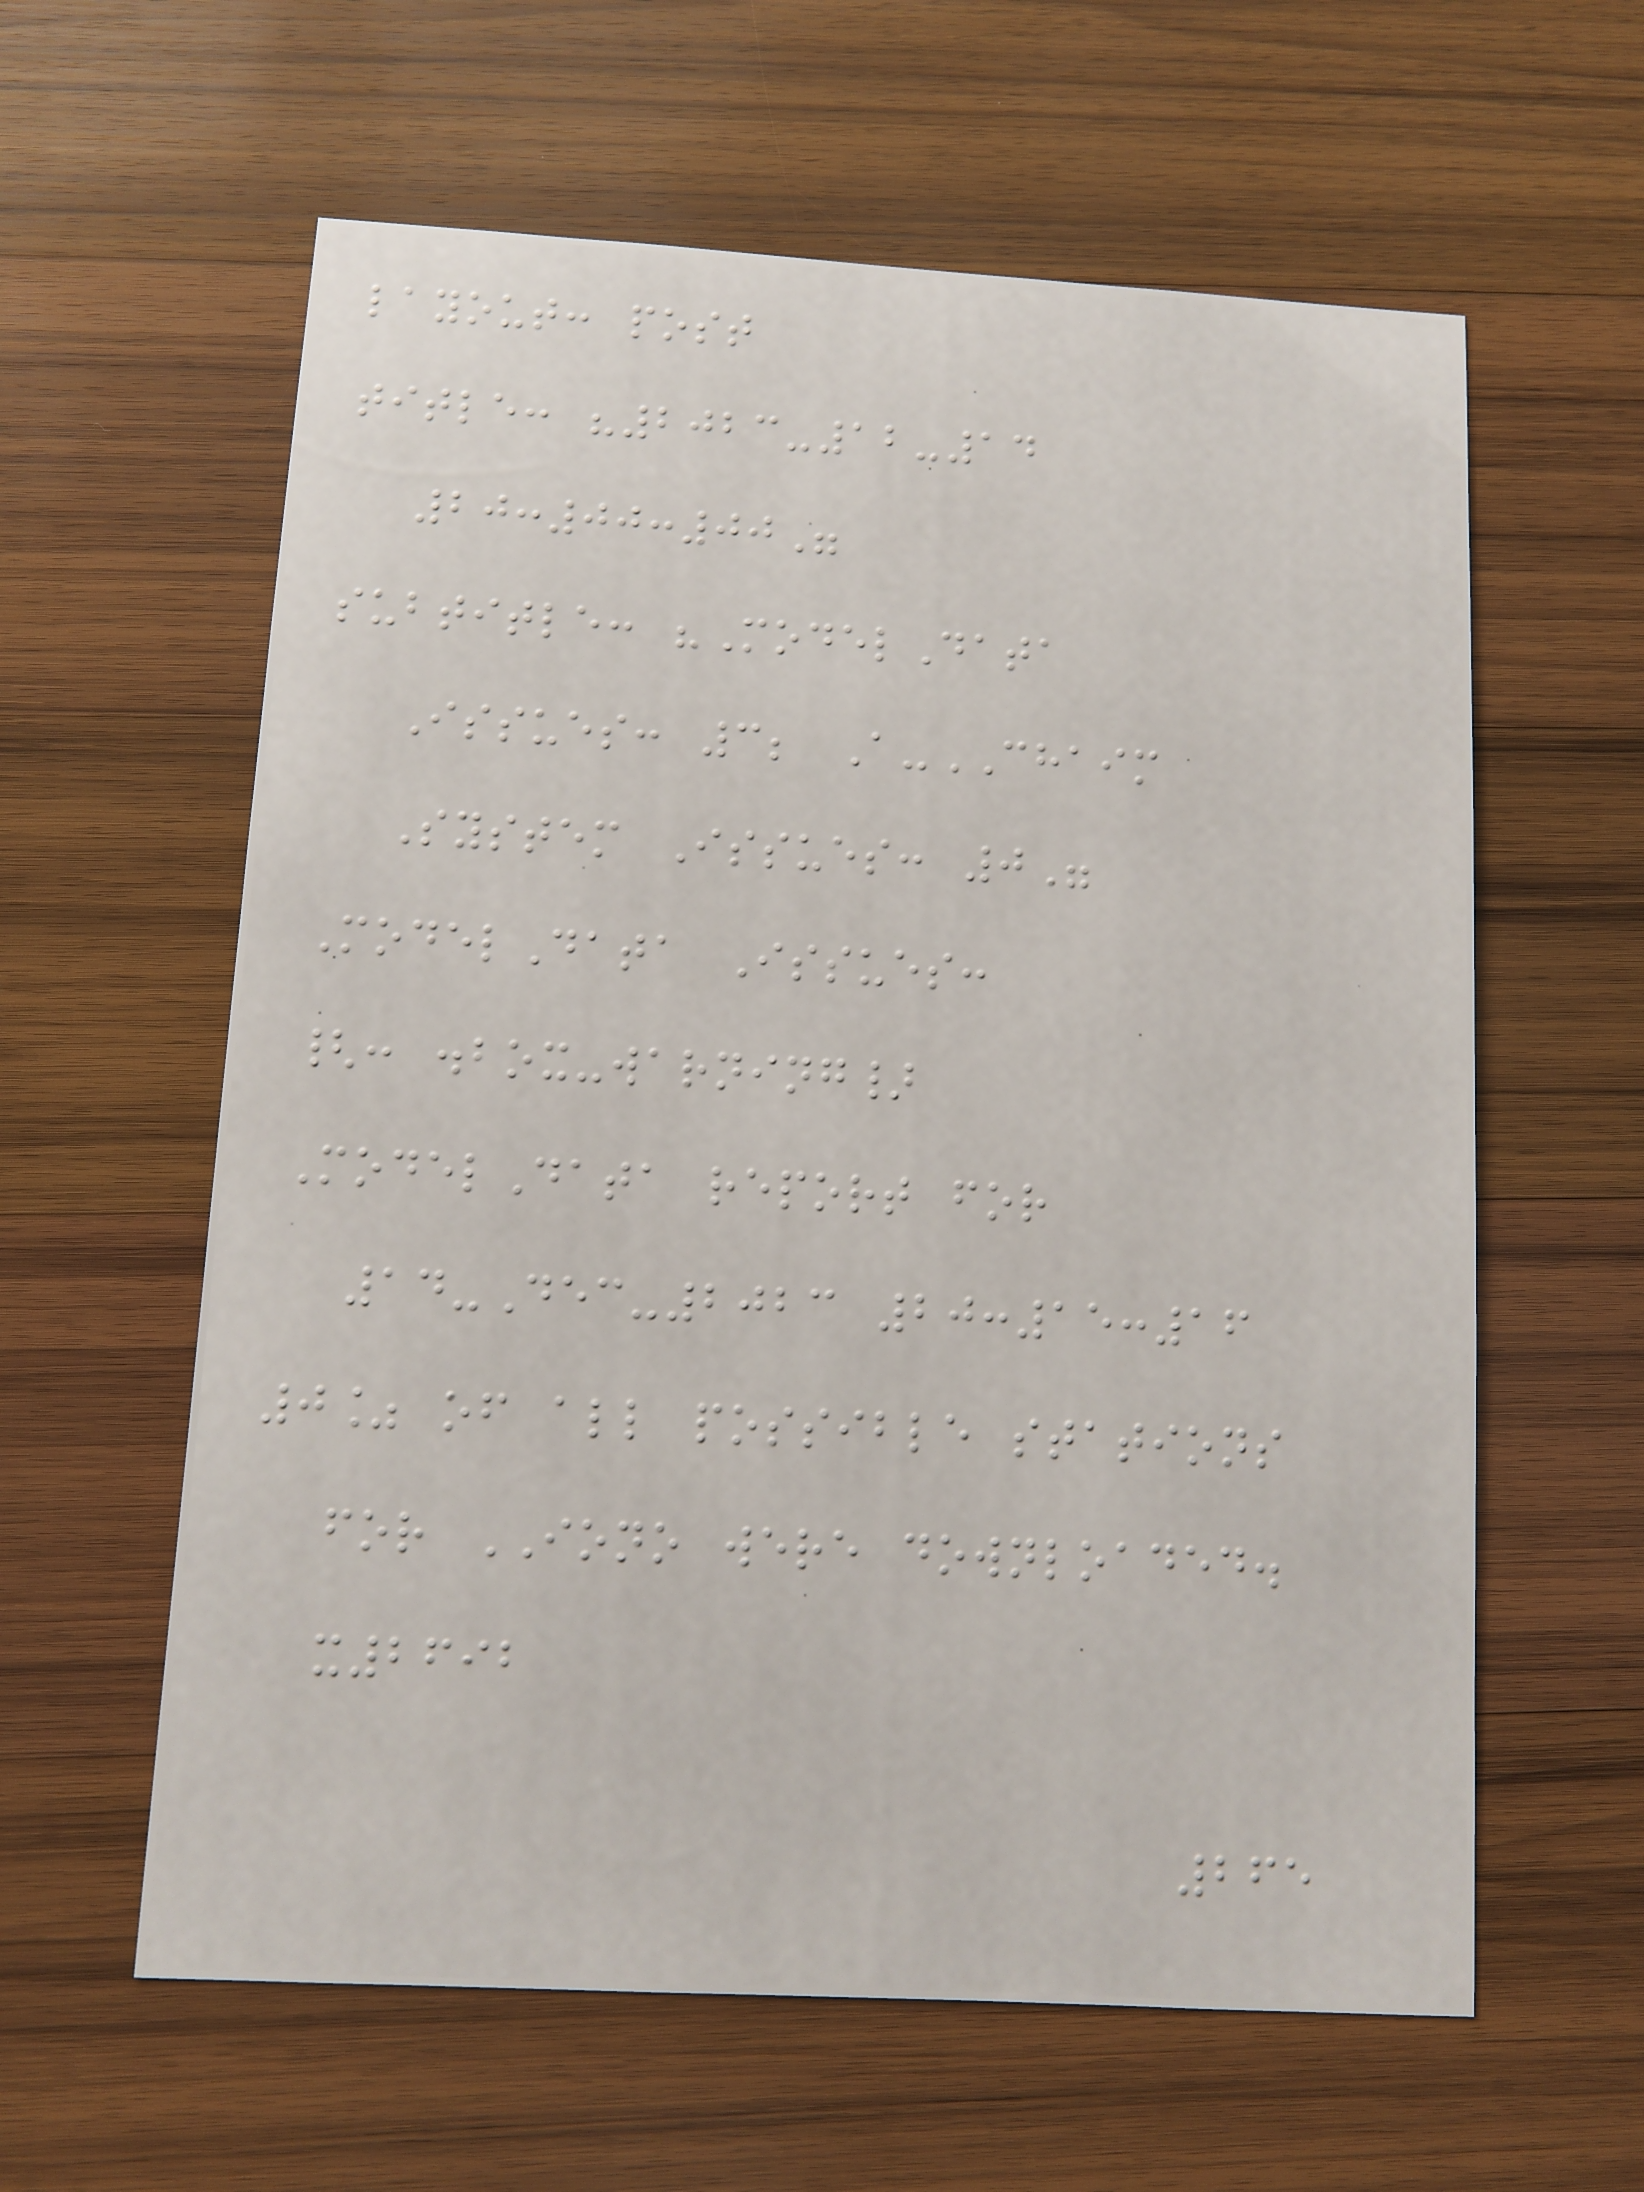layout: post
title: "2023-12-14
20:00:00"
subtitle: "ModelData
Issues: 3; A-CHAIM
System Issues: 0"
ModelData Issues:
{: .box-warning}
ModelData report for
14-Dec-2023 20:15:16
0% of all possible stations
for IONO were downloaded.
x2692
265
